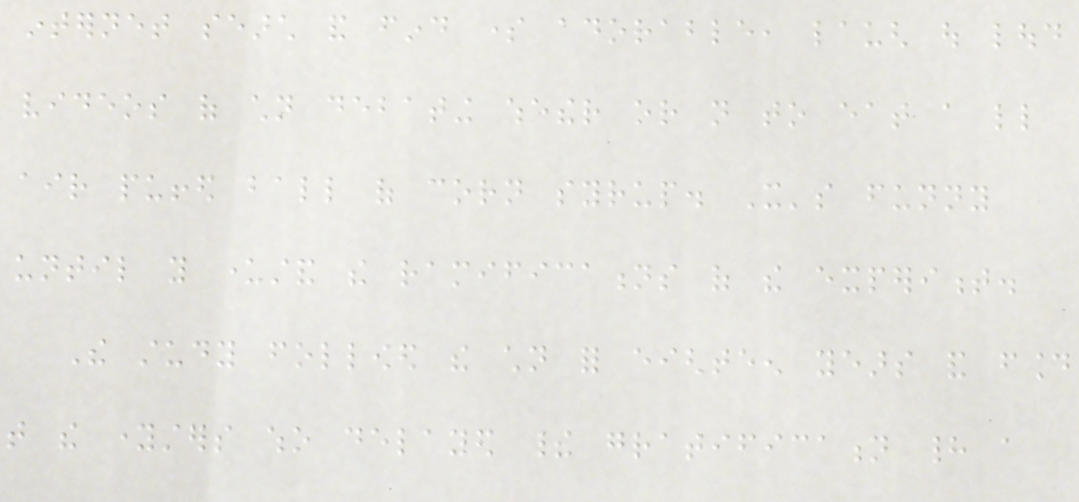internet search and find some adorable, laugh out loud
videos of children debating whether or not to eat a little
air puffed ball of corn syrup. It's funny
until you understand the ramifications of the experiment.
The study followed the children for eighteen years and found
that the youngsters who delayed their gratification had a
